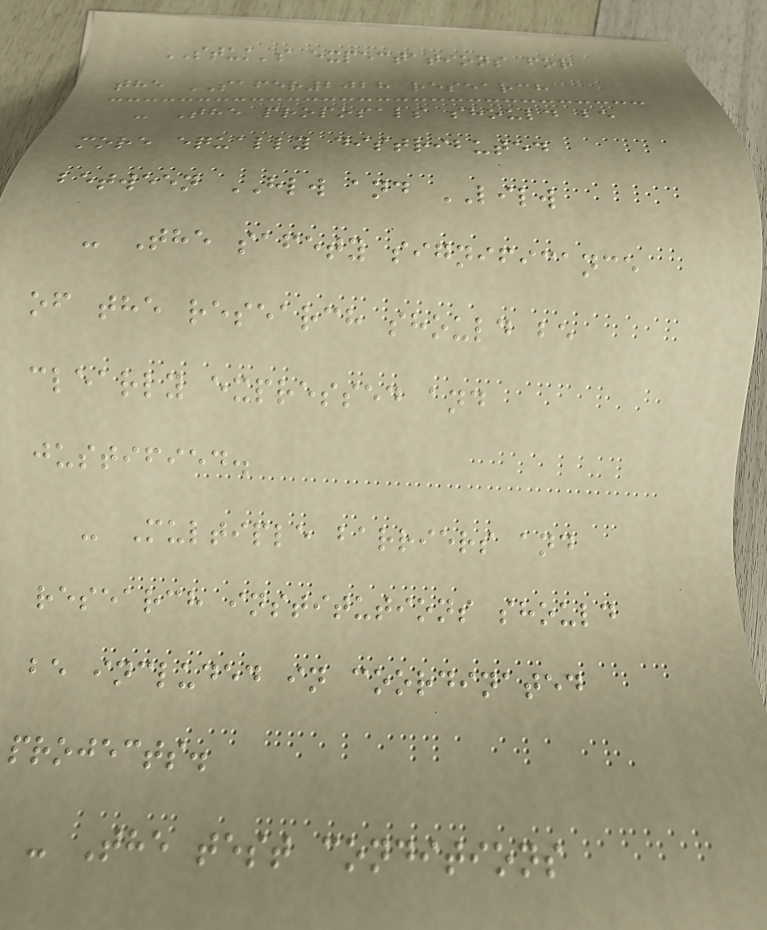STUK's expectations for
the SAFER2028 research
- The proposals should be
more equally distributed
between HLW and LILW
- The safety significance
of the research should be
clearly expressed and
justified.
- Multiple barriers and
research institutions should
be included in coordinated
projects.
- The test conditions
